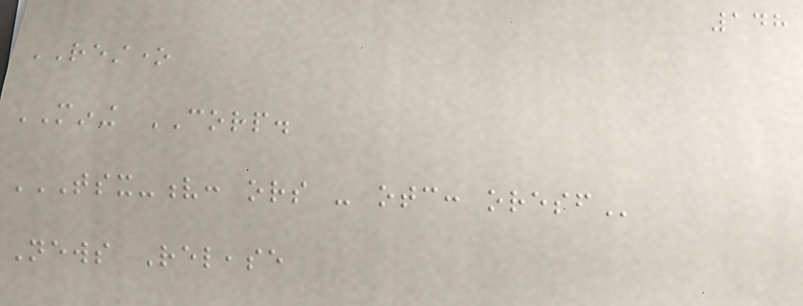148
RESTONE
MINING CORP.
TSX-V: ORS - OTC: ORESF
News Release
